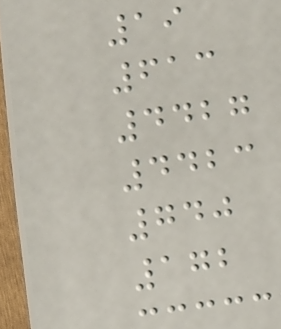19
613
4427
4423
740
172
